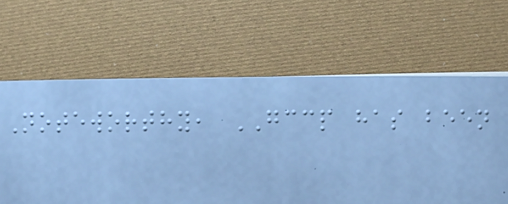Noteworthy, GCCP has been
